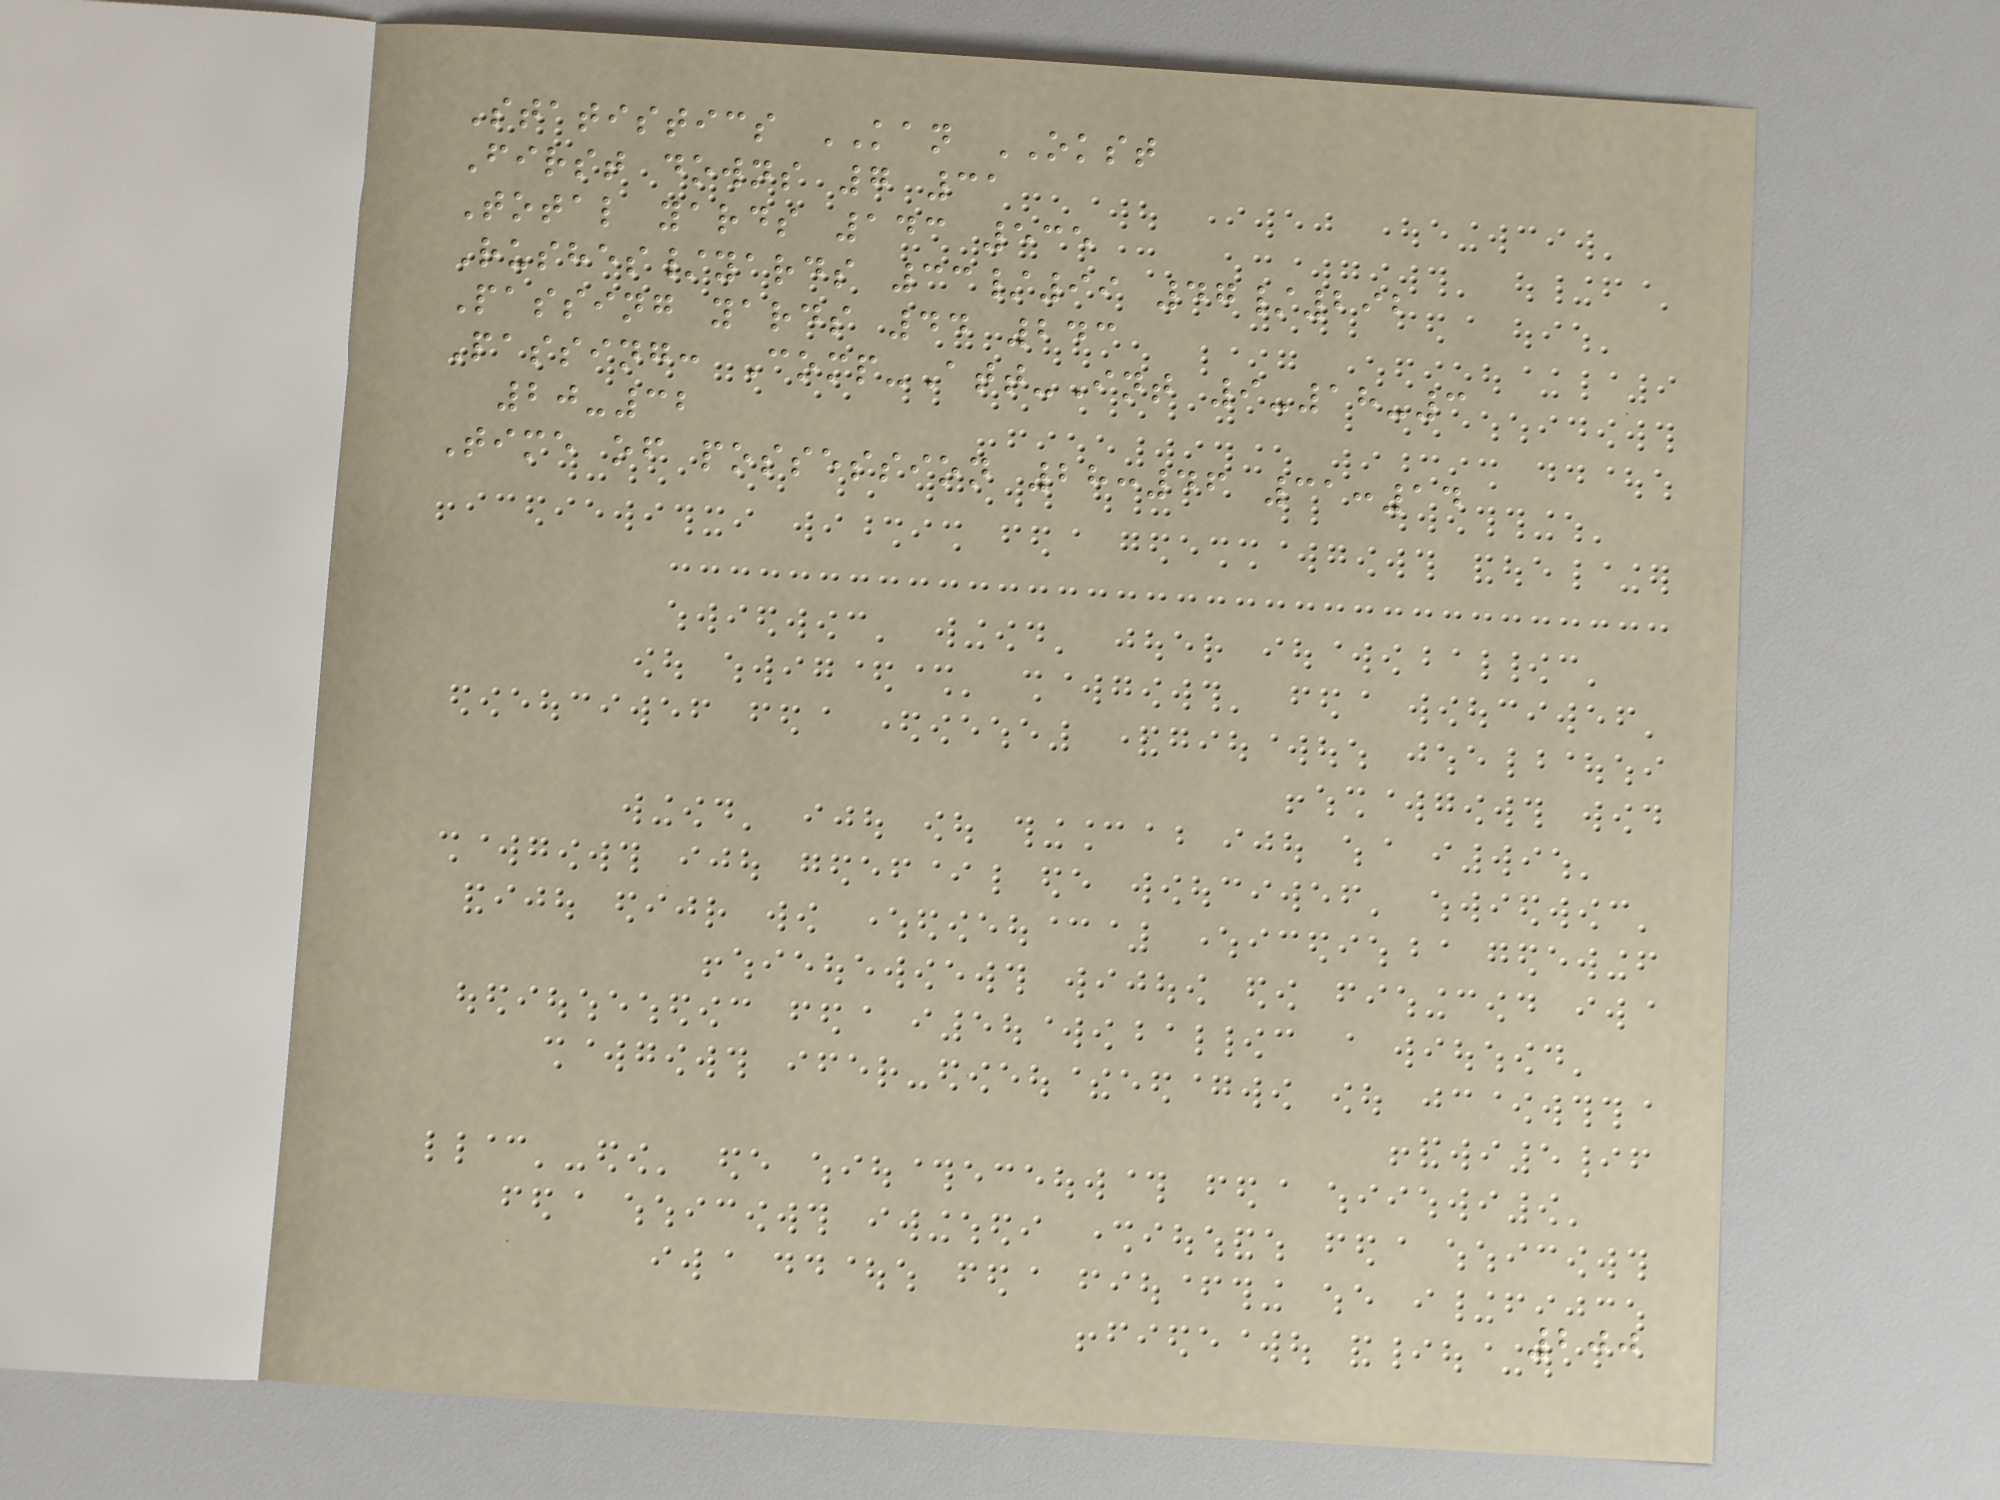Statistics KAN OKST
First downs 7 31
Total yards 143 535
Rushes/yards 33/99 47/292
Passing yards 44 243
Passing: Comp-Att-Int 9-18-3
20-32
Time of possession 28:46 31:14
200
